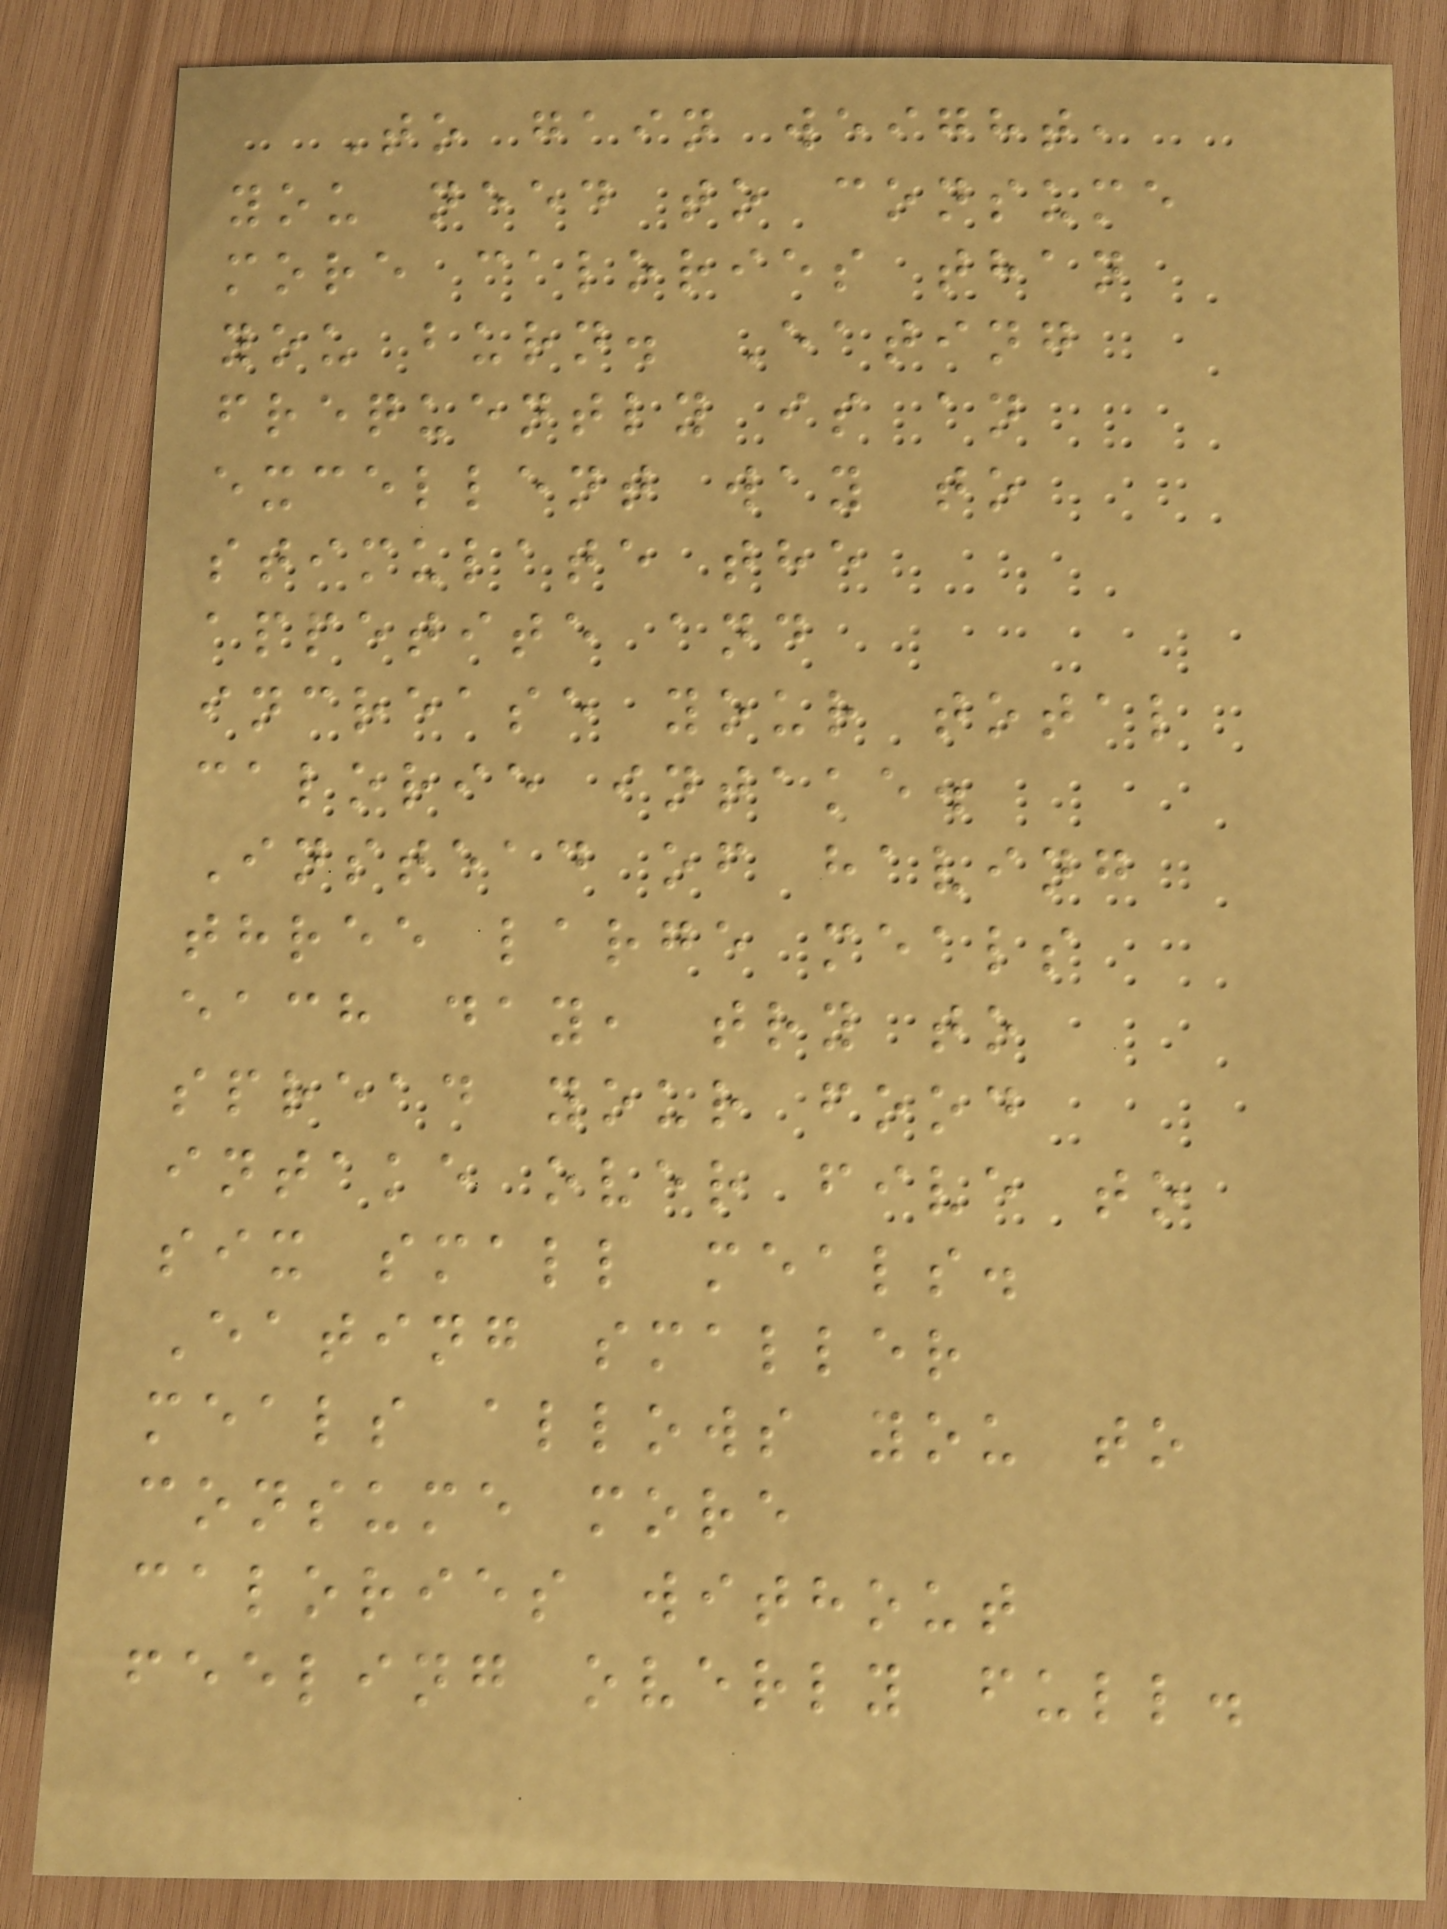To gain weight,
you need to consume
more calories than
you burn. Eating
frequently is an
excellent way to
stimulate the
appetite and
increase your total
calorie intake.
Instead of having
three large meals
each day, try to
spread your food
intake over five to
six small meals.
Eating smaller
meals allows you to
consume more
calories without
feeling overly full.
